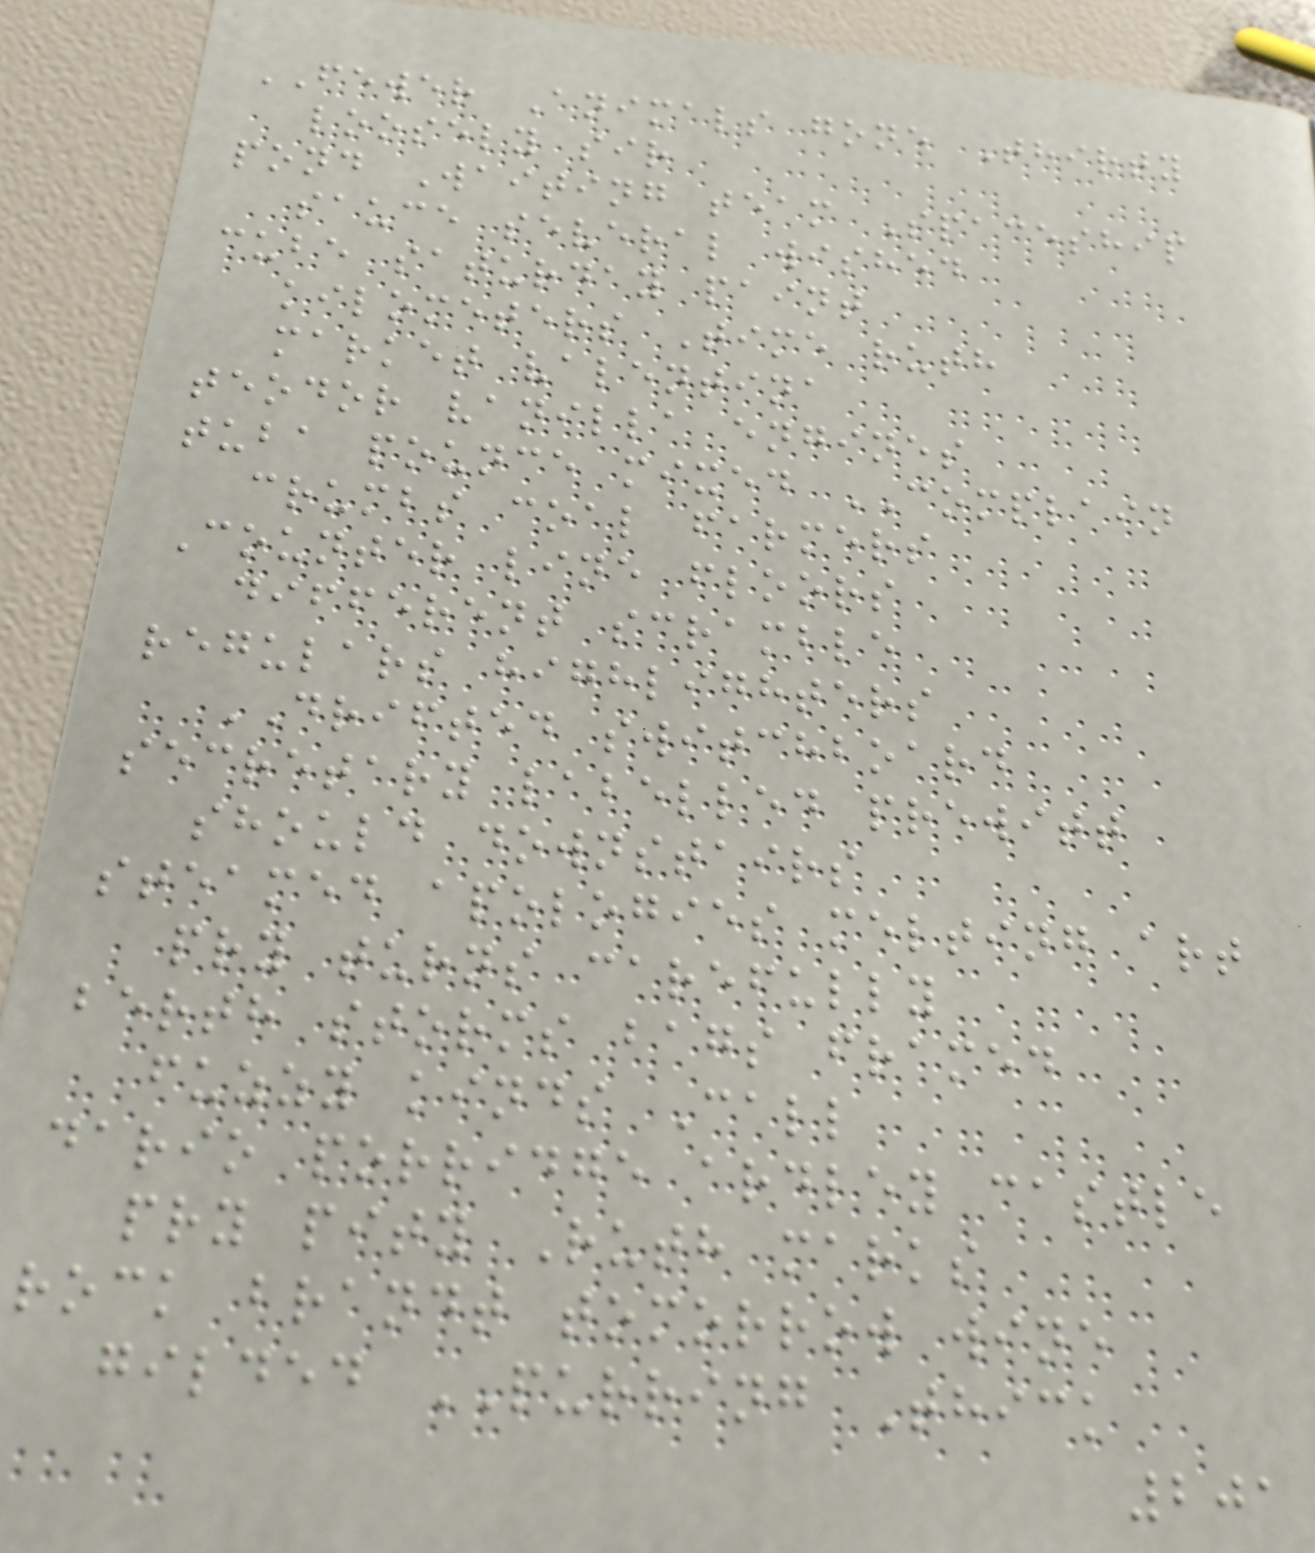FEWER Animals gone Thirty
loosely sir
pond Waiting team Spaceship
sauce several wished
cube saturday paint
kilometers Time ruth
market valentina
teodor vanilla engines
tuba pounce mixed COMPLAIN
crumbs coal farmers
Counter line floors
different scramble
regulars highlighters
DRIFTED switchboard
secretary labelled prewitt
should downstairs
steamed apologies melting art
pry turns carefully
berth storms bags framed
fuzzy kinds Call
dario porridge ardley castle
pry pity Ruth marks
rock brandt tomorrow wine
gilded PURRING Thick
201
